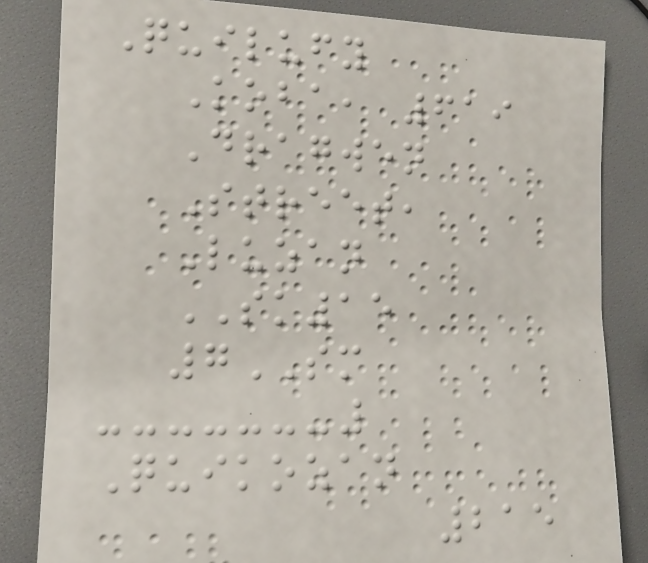Quilufy
Koba, 619
Dragwen
Street,
Luzan
SK15
7SM
Quikozan
215
